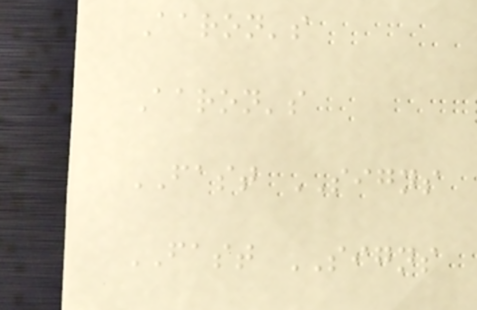Aaron's
Aaron's
FAST SIGNS
FAST SIGNS
